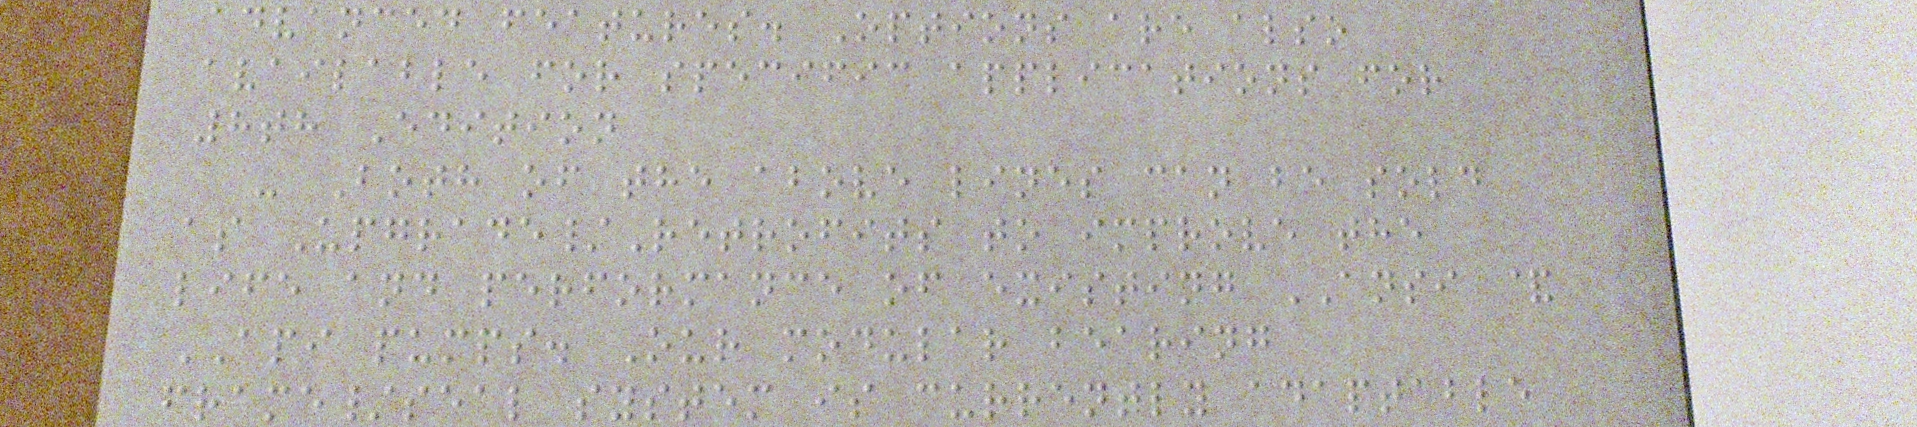advanced features. Options are also
available for specific applications for
8th Edition
- Both of the above lines can be sold
as Upgrade/Retrofits to improve the
life and performance of existing ANSI &
API pumps. Our modular bearing
frame/seal system is currently adaptable
